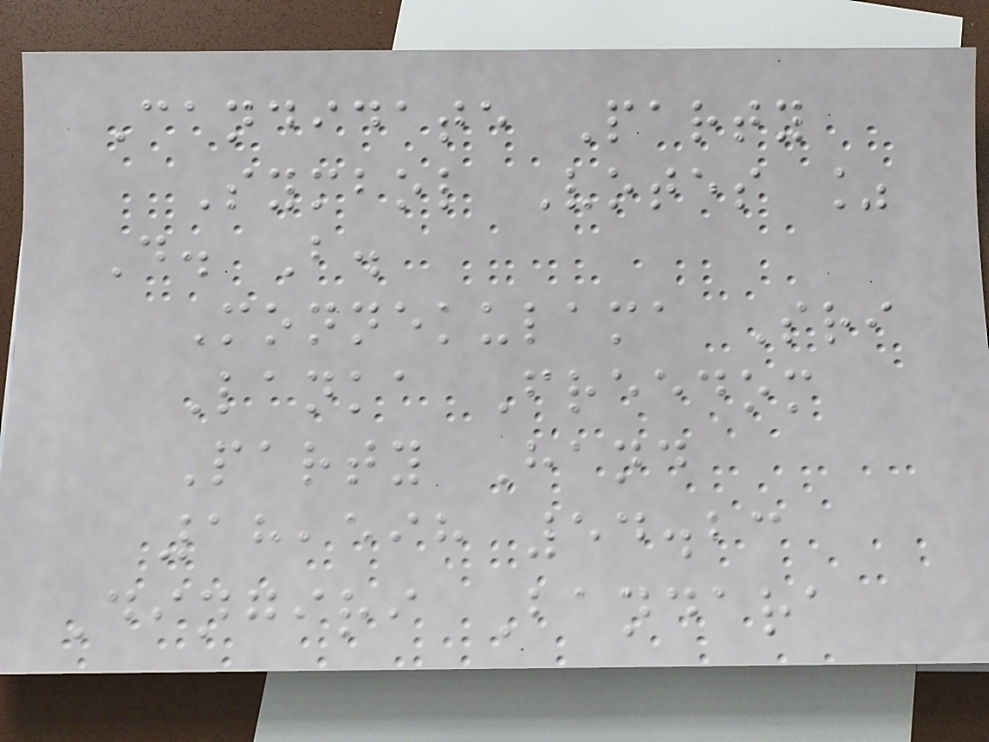Candidate Party
Symbol Votes %
D. B.
Monnekulama Sri
Lanka Freedom
Party Hand
18,598 54.23
Dingiri Bandara
